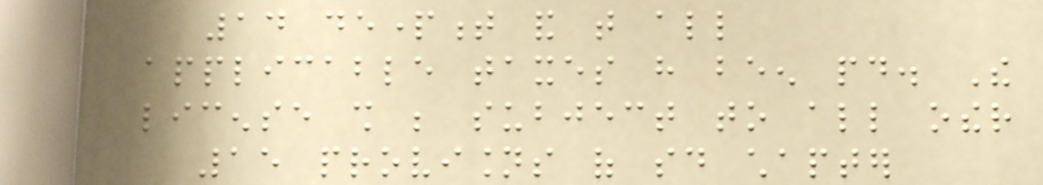14 department and that all
applicable taxes have been paid. The
license shall be subject to all other
15 provisions of said chapter
